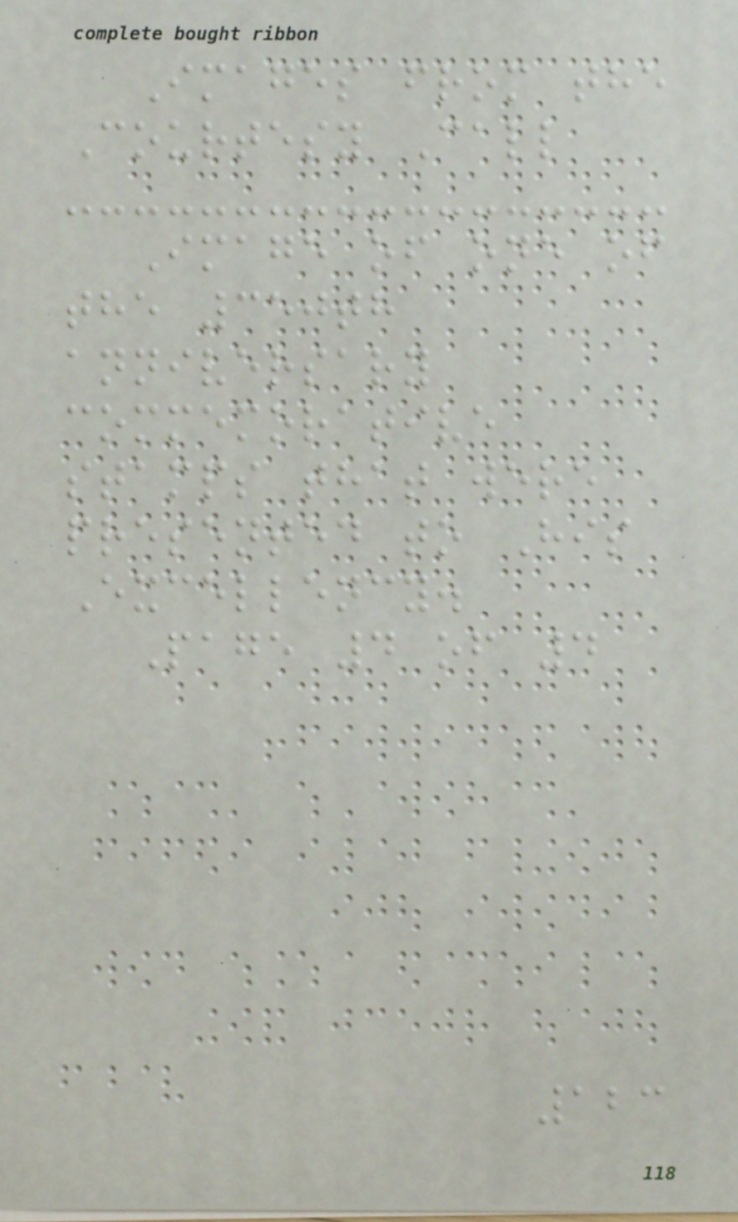Images from the
Courtesy Call
Image of one of
the 350th
anniversary
commemorative
stamps that were
presented to His
Excellency.
Page 4 of 4
123
